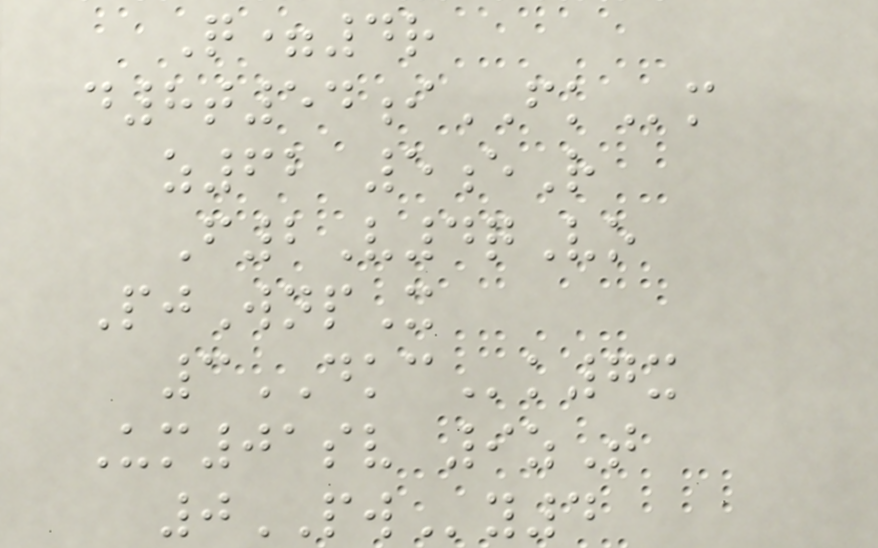Q=4r
d8t54iFKm
z62 5eR
F2V4qVo
PjWnpX
3DKCk7x
Um01sv 9zT
0PWy4
